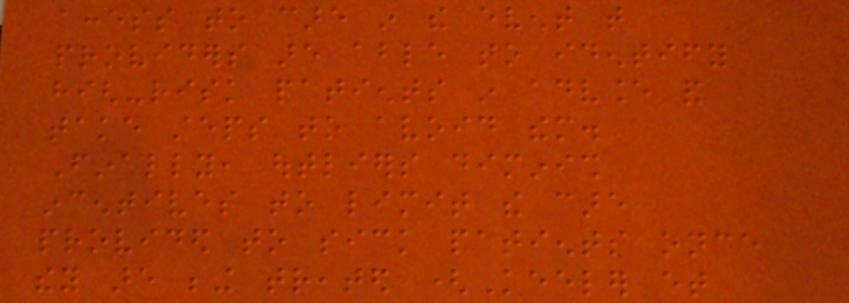access to care in the event that
providers are able to identify
high-risk patients in advance and
take steps to avoid them.
Finally, outliers diminish
incentives to limit the care
provided to sick patients once
they are being treated (Keeler et
